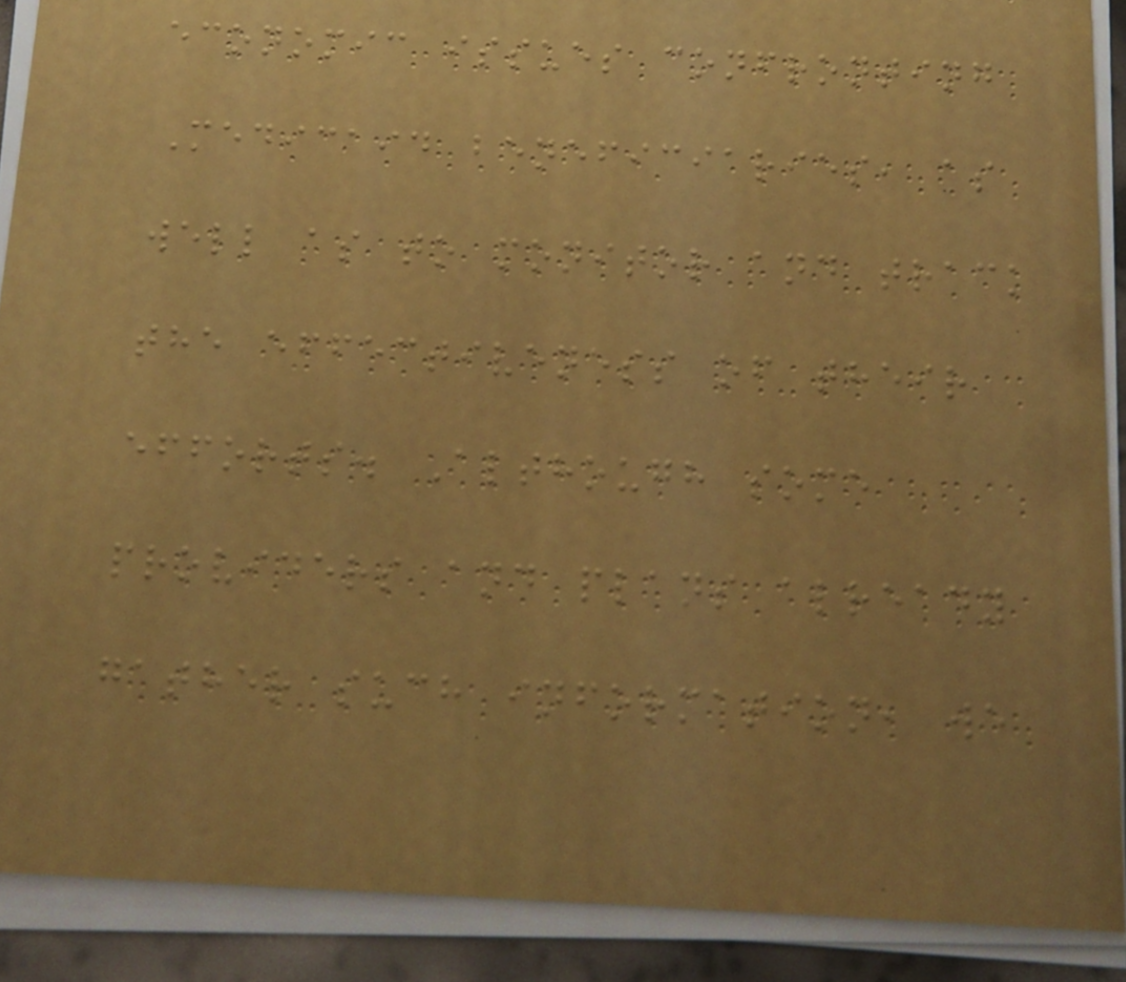economic issues confronting
Medicaid beneficiaries, as
well as to monitor and track
the effectiveness of their
efforts. Although some
providers and plans already
gather such information, we
